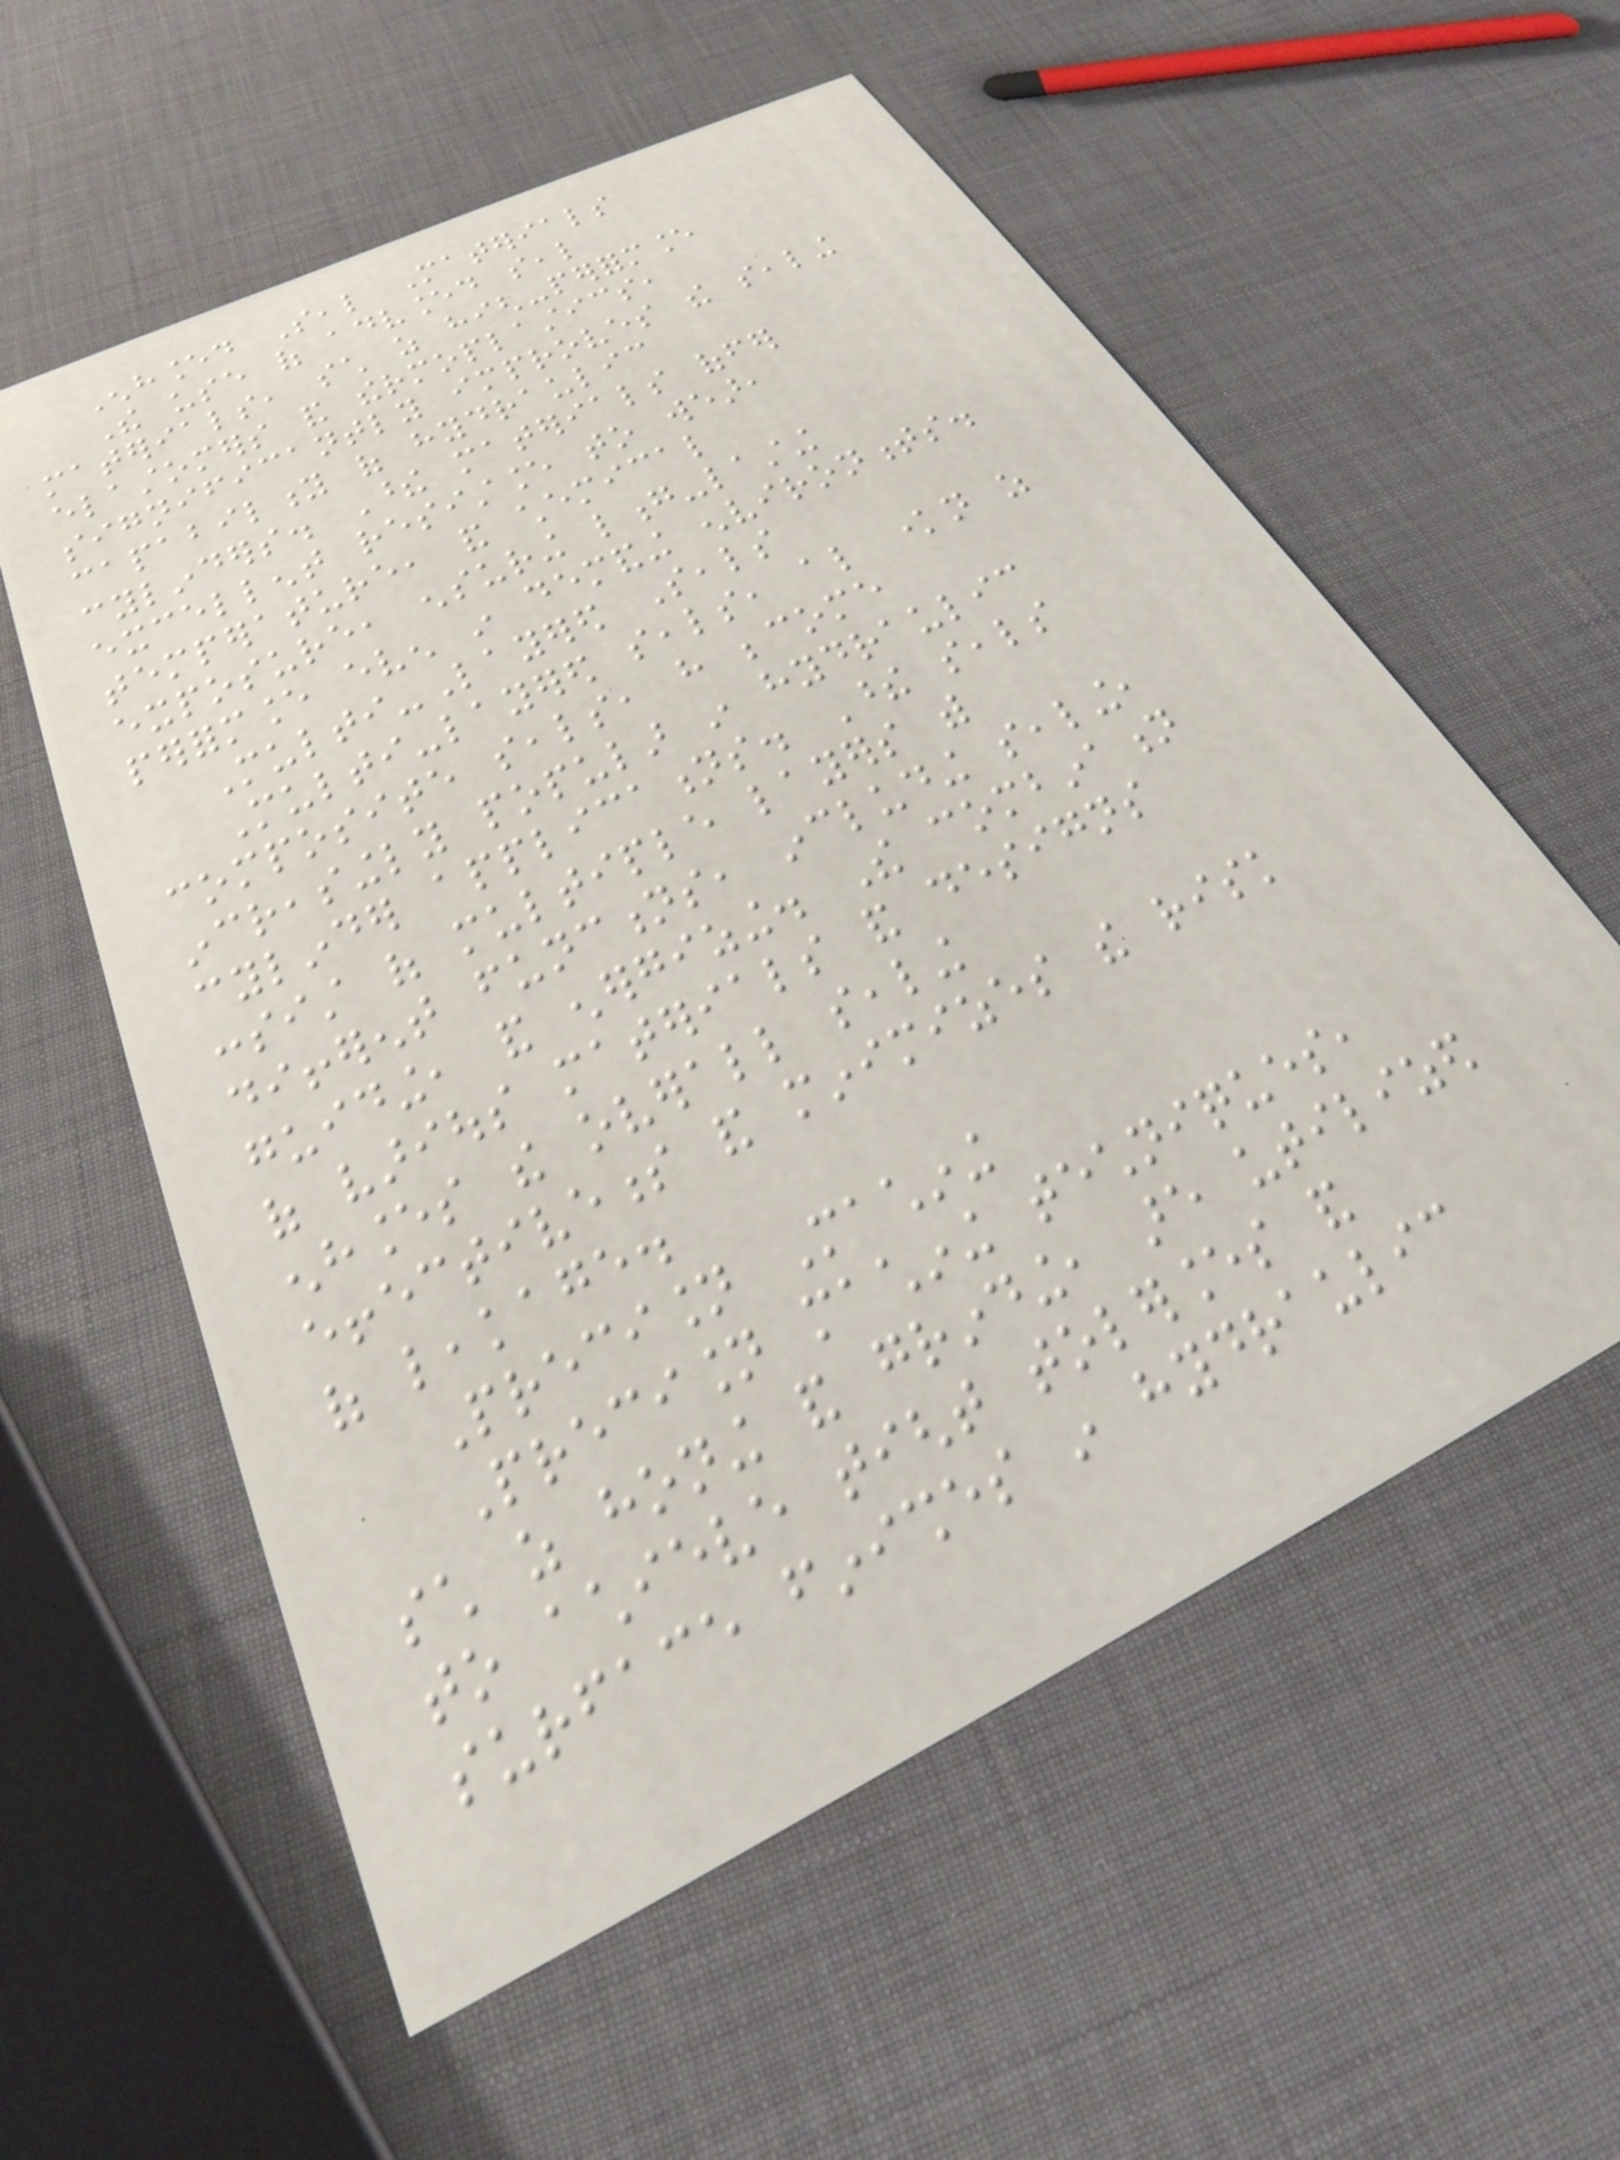Enhanced Seal Materials
The use of advanced seal
materials, such as high-performance
elastomers and thermoplastics,
significantly improves the sealing
capability of hydraulic
cylinders. These materials offer
excellent resistance to wear,
temperature, and chemical
exposure, ensuring long-lasting
performance even in demanding environments.
Multi-Layered Seals
Multi-layered seals, also known as
composite seals, have become
increasingly popular in hydraulic
cylinder applications. These seals
consist of multiple layers with
different functions, including sealing,
guiding, and energizing. The combination
of various materials and designs
enhances the overall sealing
effectiveness and minimizes the risk
of leakage.
Precision Machining
Precision machining techniques,
such as honing and grinding, are utilized
to achieve tight tolerances and
surface finishes in hydraulic
